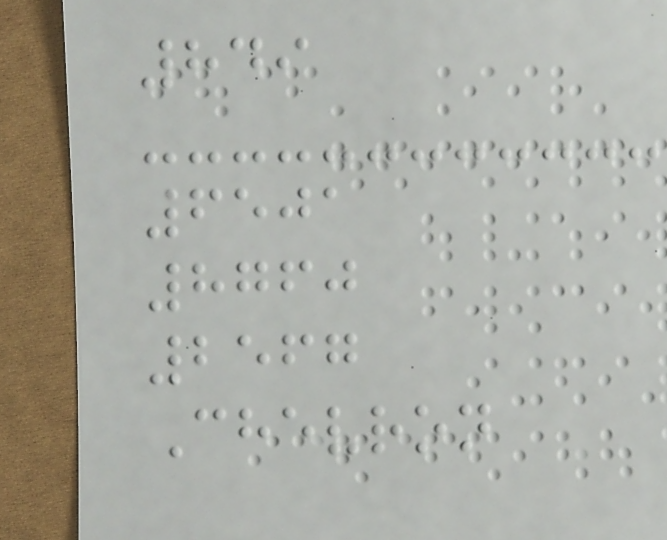849
6501
8760
2567
Chevron
